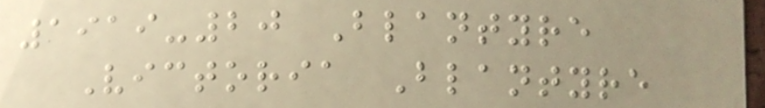1919-20 Blantyre
Victoria Blantyre
